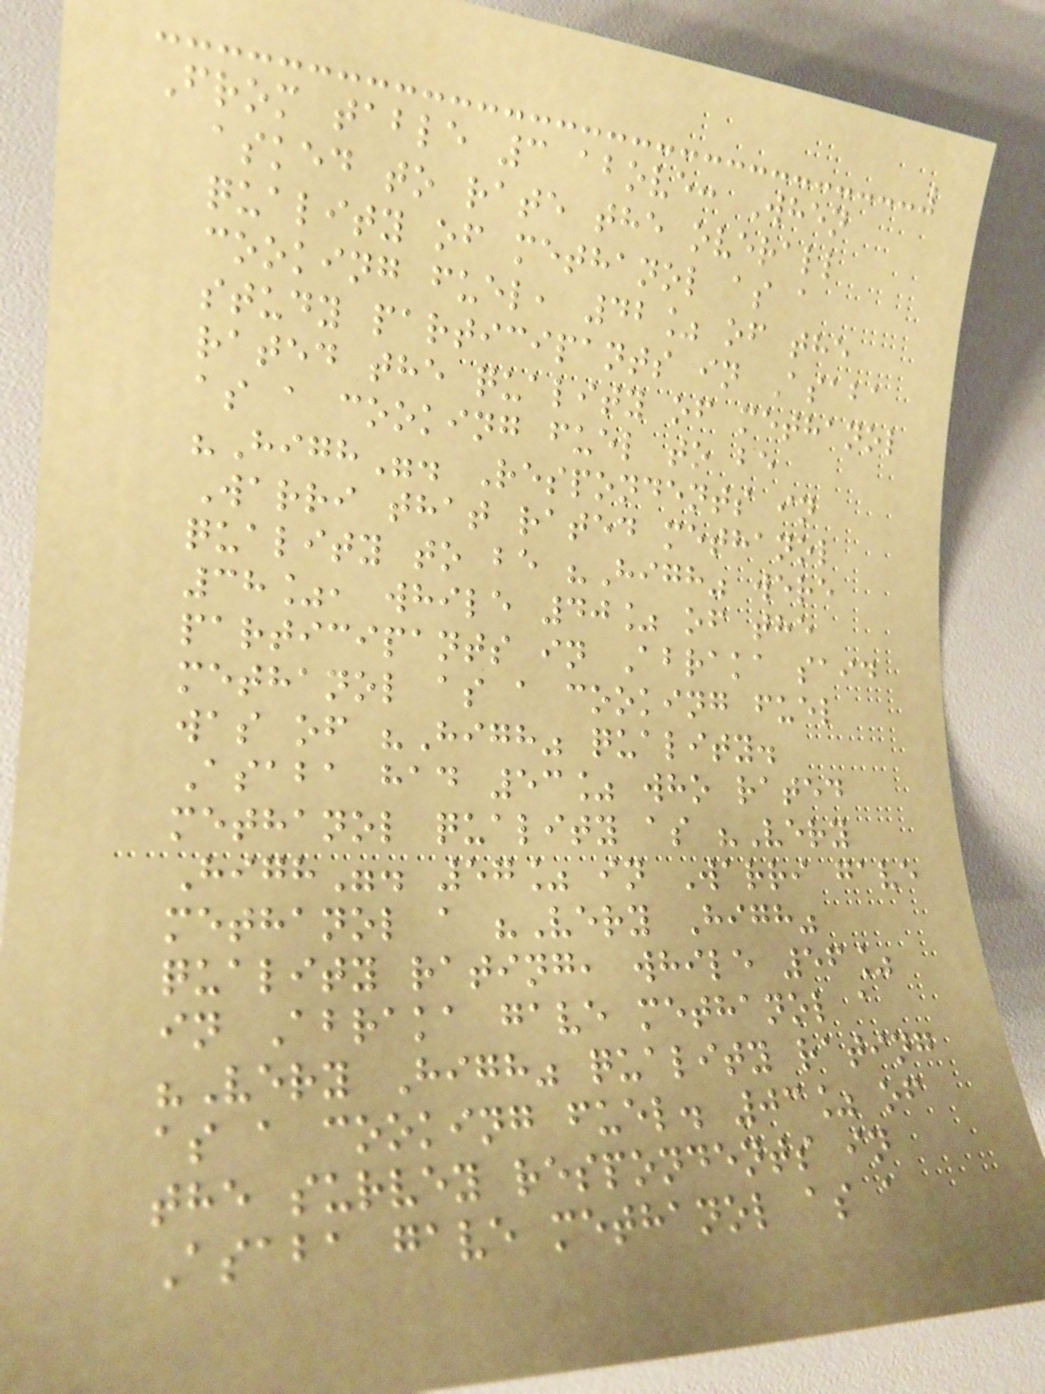From table 3 above: When
asked to rate the overall
quality of methanol as a
cooking fuel, 42% of the
study participants in Asaba
rated the quality of methanol
as a cooking fuel to be
"High". Respondents in
Warri that rated methanol
quality to be "High" were
38%, while 40% of the
participants in Abraka said
methanol as a cooking fuel
was of "High" quality.
Asaba had 53% who rated
methanol quality as "Very
High". 57% in Warri gave
methanol a "Very High"
quality rating, while 56%
in Abraka gave methanol a
"Very High" quality rating
as a cooking fuel. 03% of
the survey respondents in
Asaba gave methanol as a
